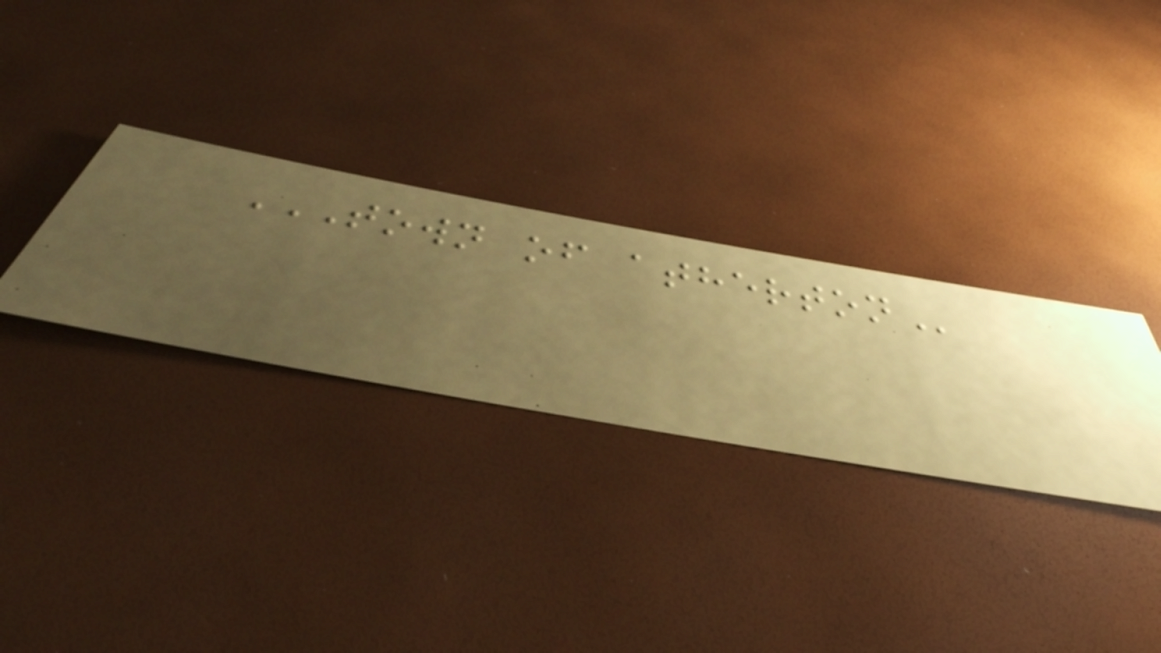TOWN OF ATHERTON
